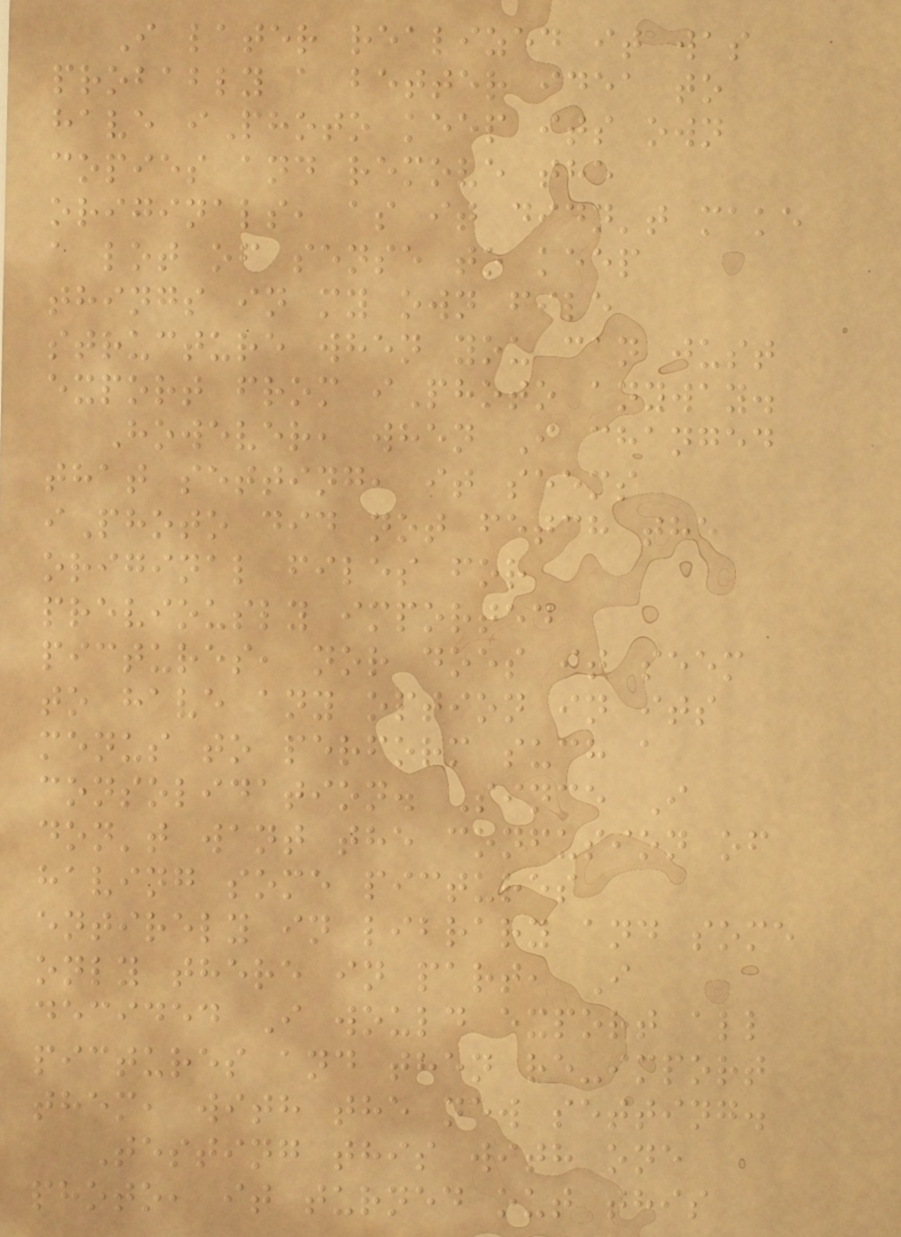I later realized it was
probably a better idea to
have iPhoto keep its own
copies and remove the
originals, as it didn't make
a lot of sense to keep
things in my own file
structure when you can just
export from iPhoto anyway.
However, when I changed
that setting, it seems
iPhoto did not fetch the
original files for
previously imported
pictures, nor does it seem
to have any option in its
menus to perform such a
consolidation. Since I
don't want the confusion of
having some pictures
entirely in library and some
only there in part, I
decided I would export all
pictures and then re-import
them, with the new setting.
Testing this with one
photo, it turned out this
